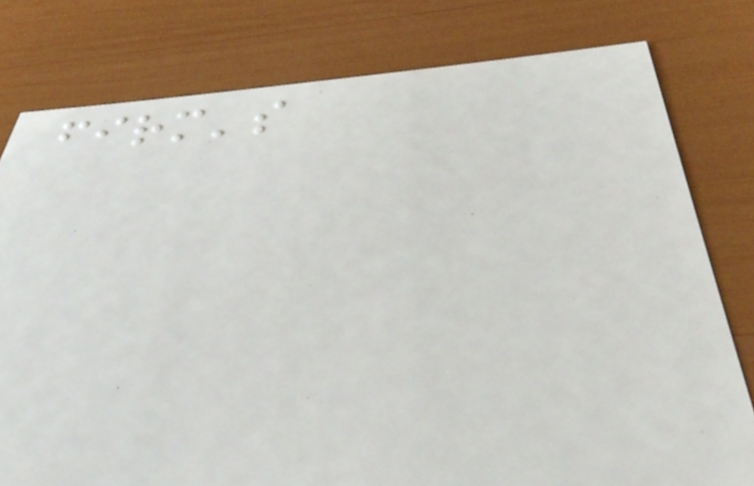firm's
